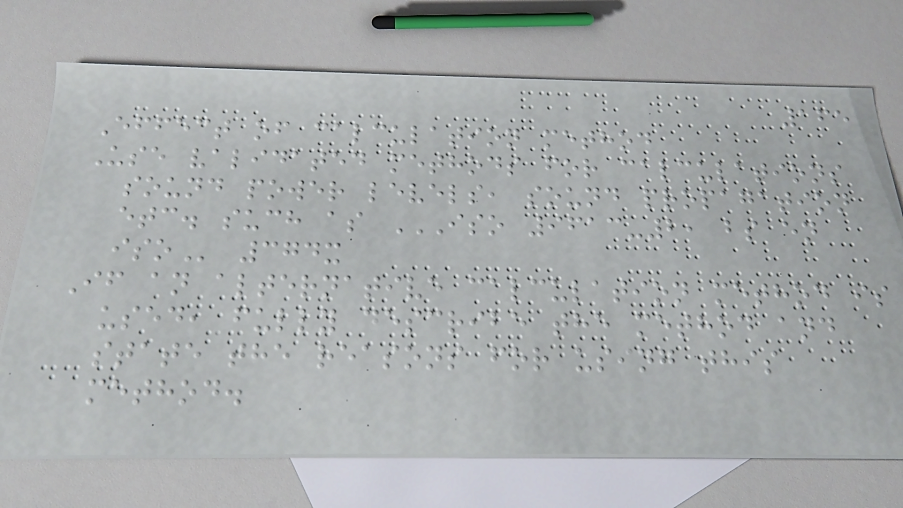165
Effect of calculation method
Use validated methods for calculations
sound power levels, sound propagation
etc. such as ISO 9613-2, BS EN
ISO 374x
If an alternative calculation method is
used, fully describe the method and
state the reasons for using this
method.
